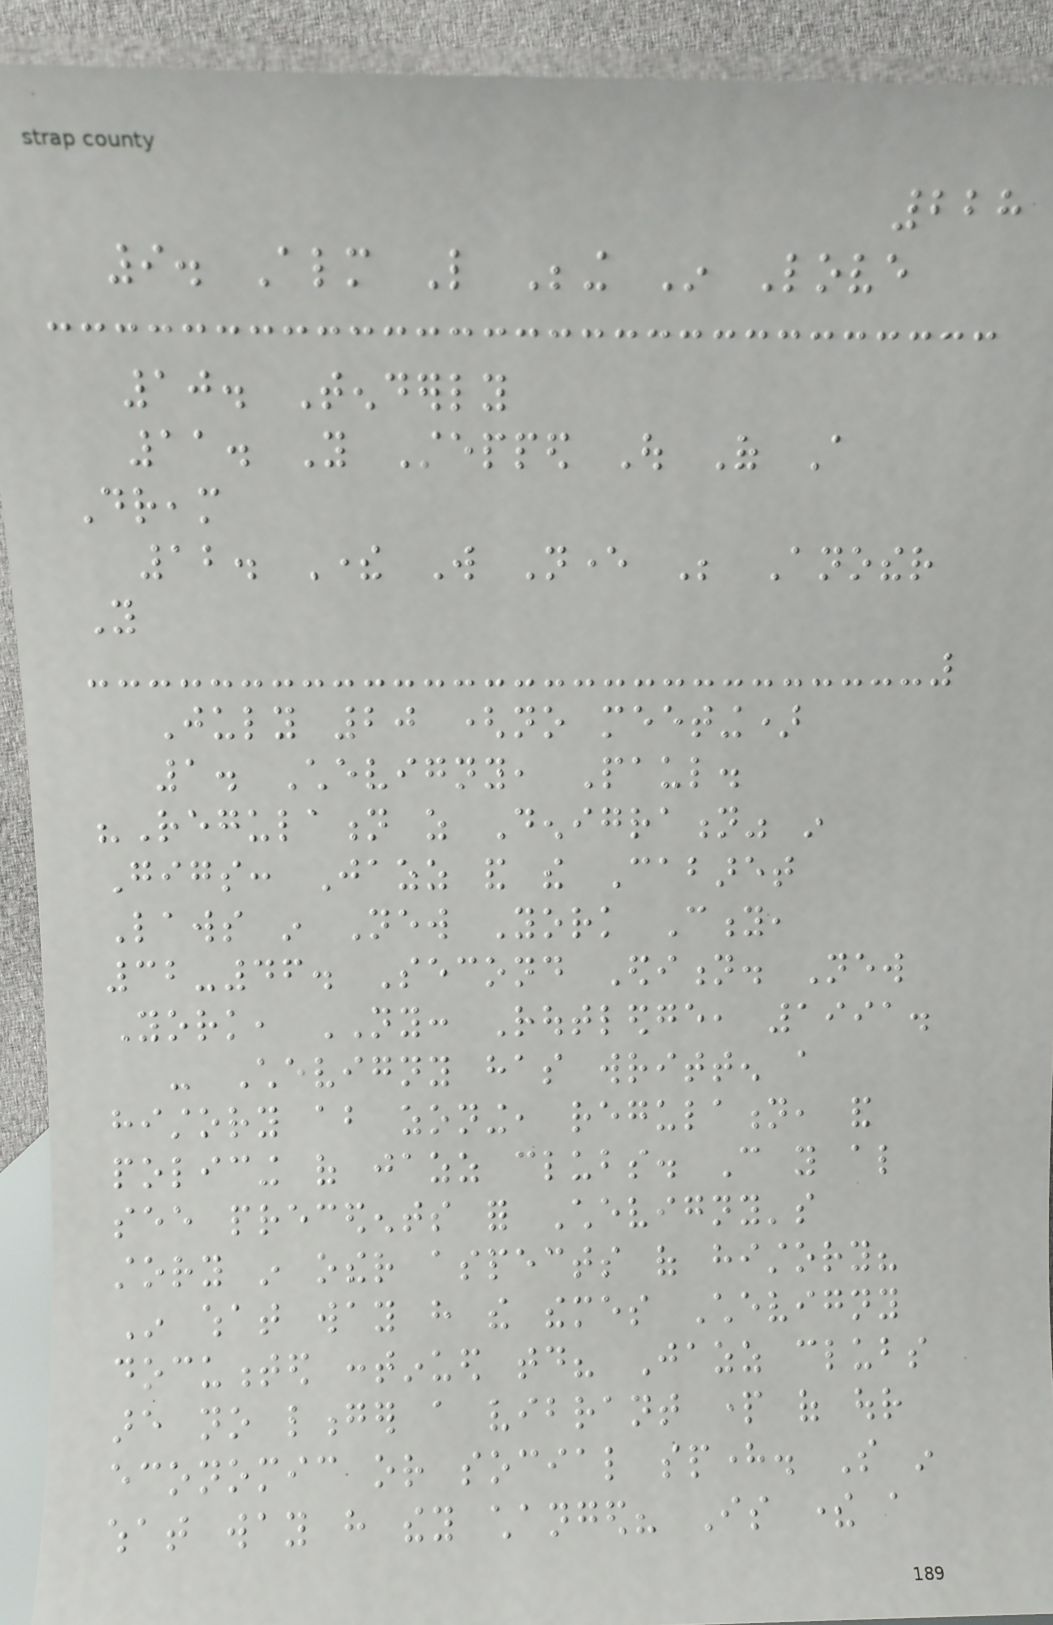228
9. Almost Like Being In Love
10. Tenderly
11. You Stepped Out Of A
Dream
12. There Will Never Be Another
You
July 20 (no meeting)
1. Chevigny, Paul.
"Regulation as Denigration" in
Gigs: Jazz and the Cabaret
Laws in New York City,
32-46. Second Edition. New
York, NY: Routledge, 1991.
- Chevigny has written a
history about zoning, regulation, and
policing of jazz clubs. Can you also
see precedents for Chevigny's
story in other aspects of history?
In what way have the themes Chevigny
documented continued today? Jazz clubs
are no longer a vibrant part of our
economic or social sphere. So in
what way have they changed? Is there a
